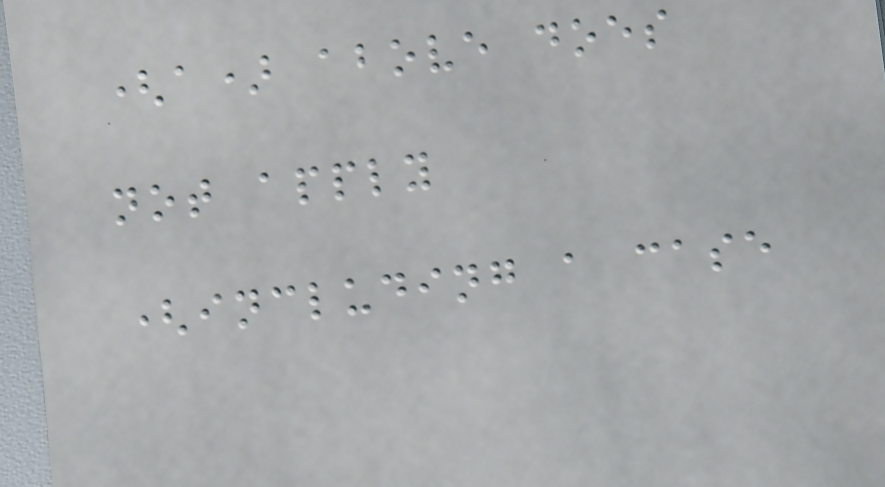(a) above does
not apply
(including a case
